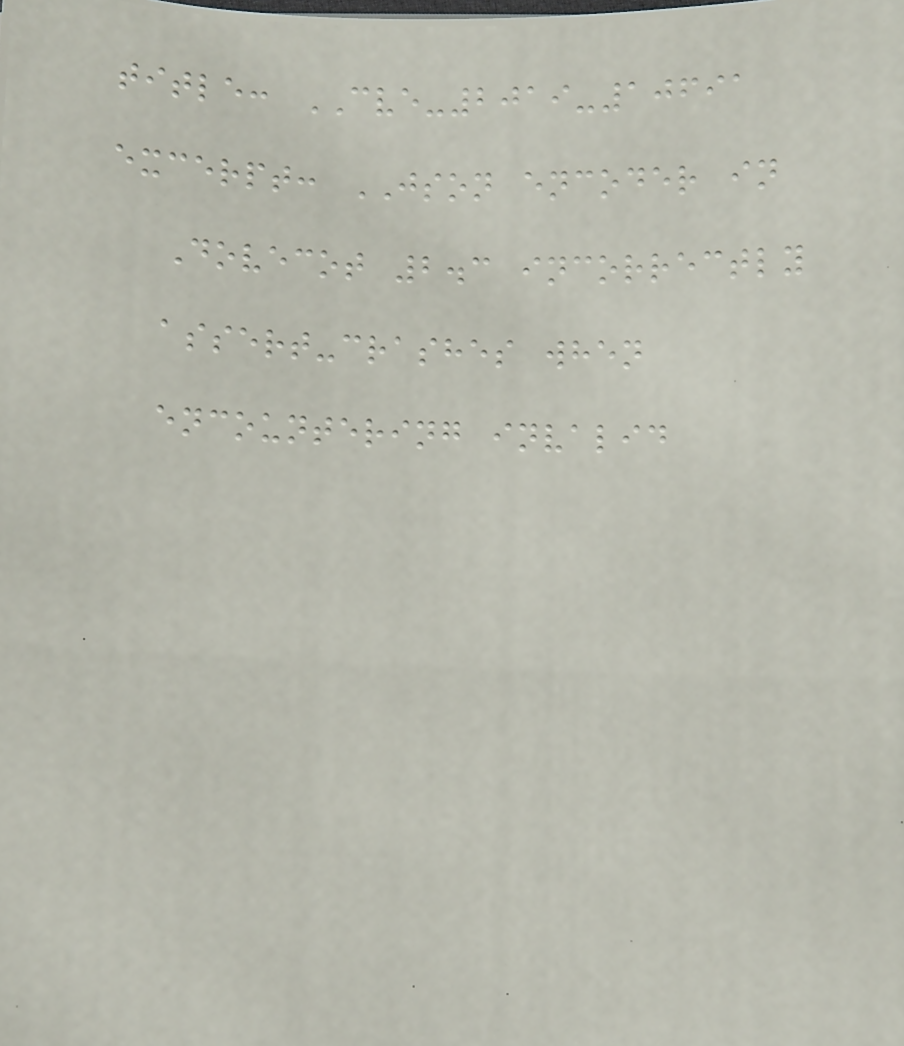title: CVE-2019-10691
excerpt: JSON encoder in
Dovecot 2.3 incorrectly
assert-crashes when
encountering invalid
